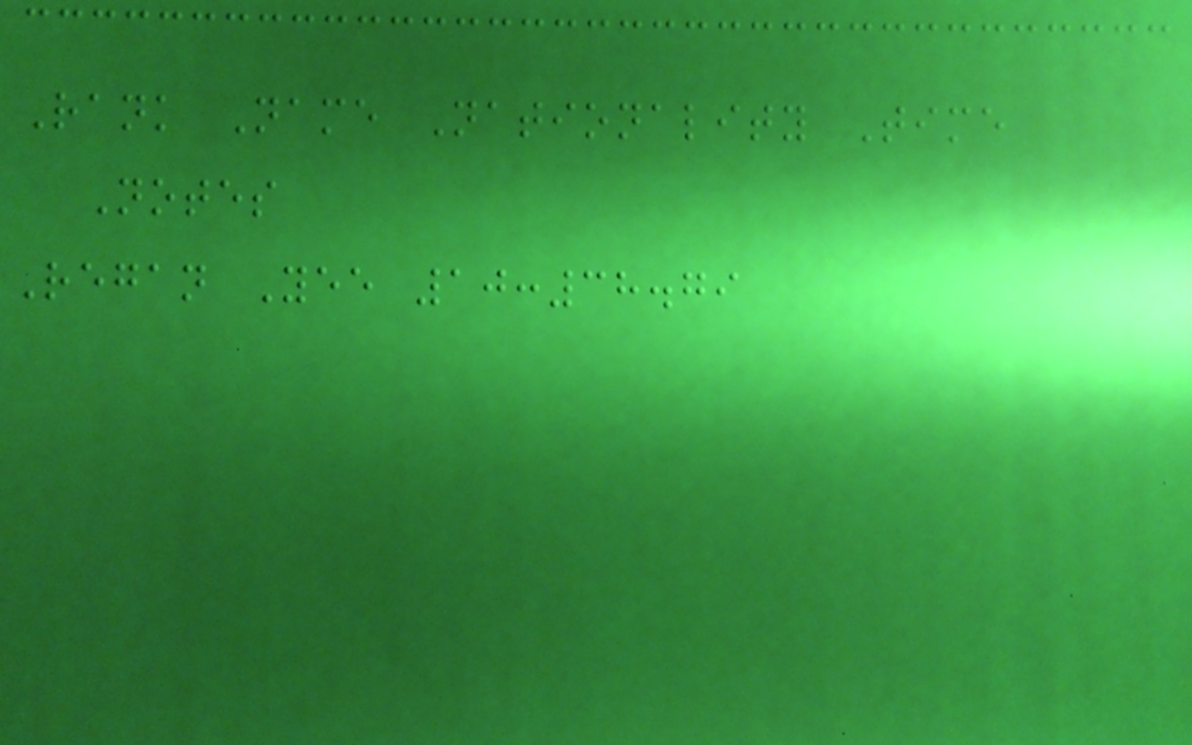Rank Name Nationality Time
Notes
Regan Yee 10:38.79
